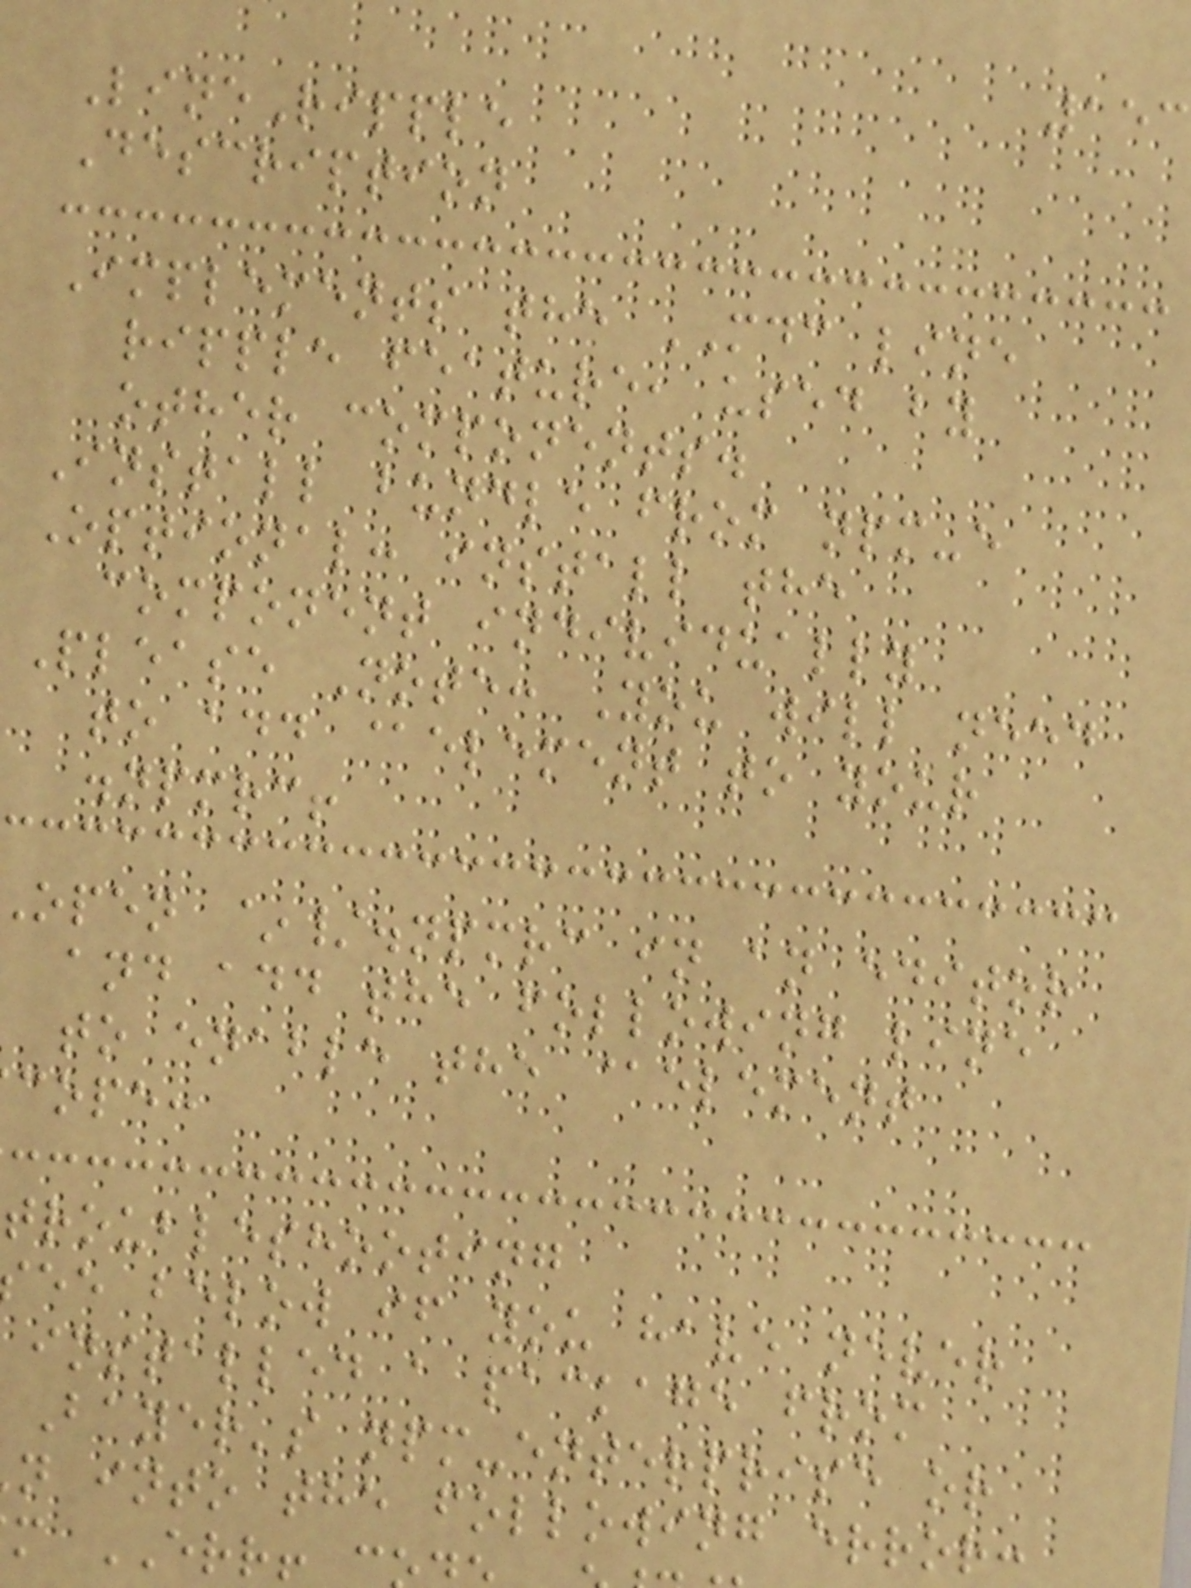153
LineRipple
Description
Implements the MDC line
ripple feature, used by
other components.
Install bundle from npm-e
Optional: install the
component individually
Please Note: You will need
to add @element to your
.npmrc!
open ~/.npmrc in an editor
and add the following line
to enable the @element
cope:
troubleshooting
ee below if you have never
installed a package from
Bayer's npm-enterprise or
n into the following error:
m ERR!
